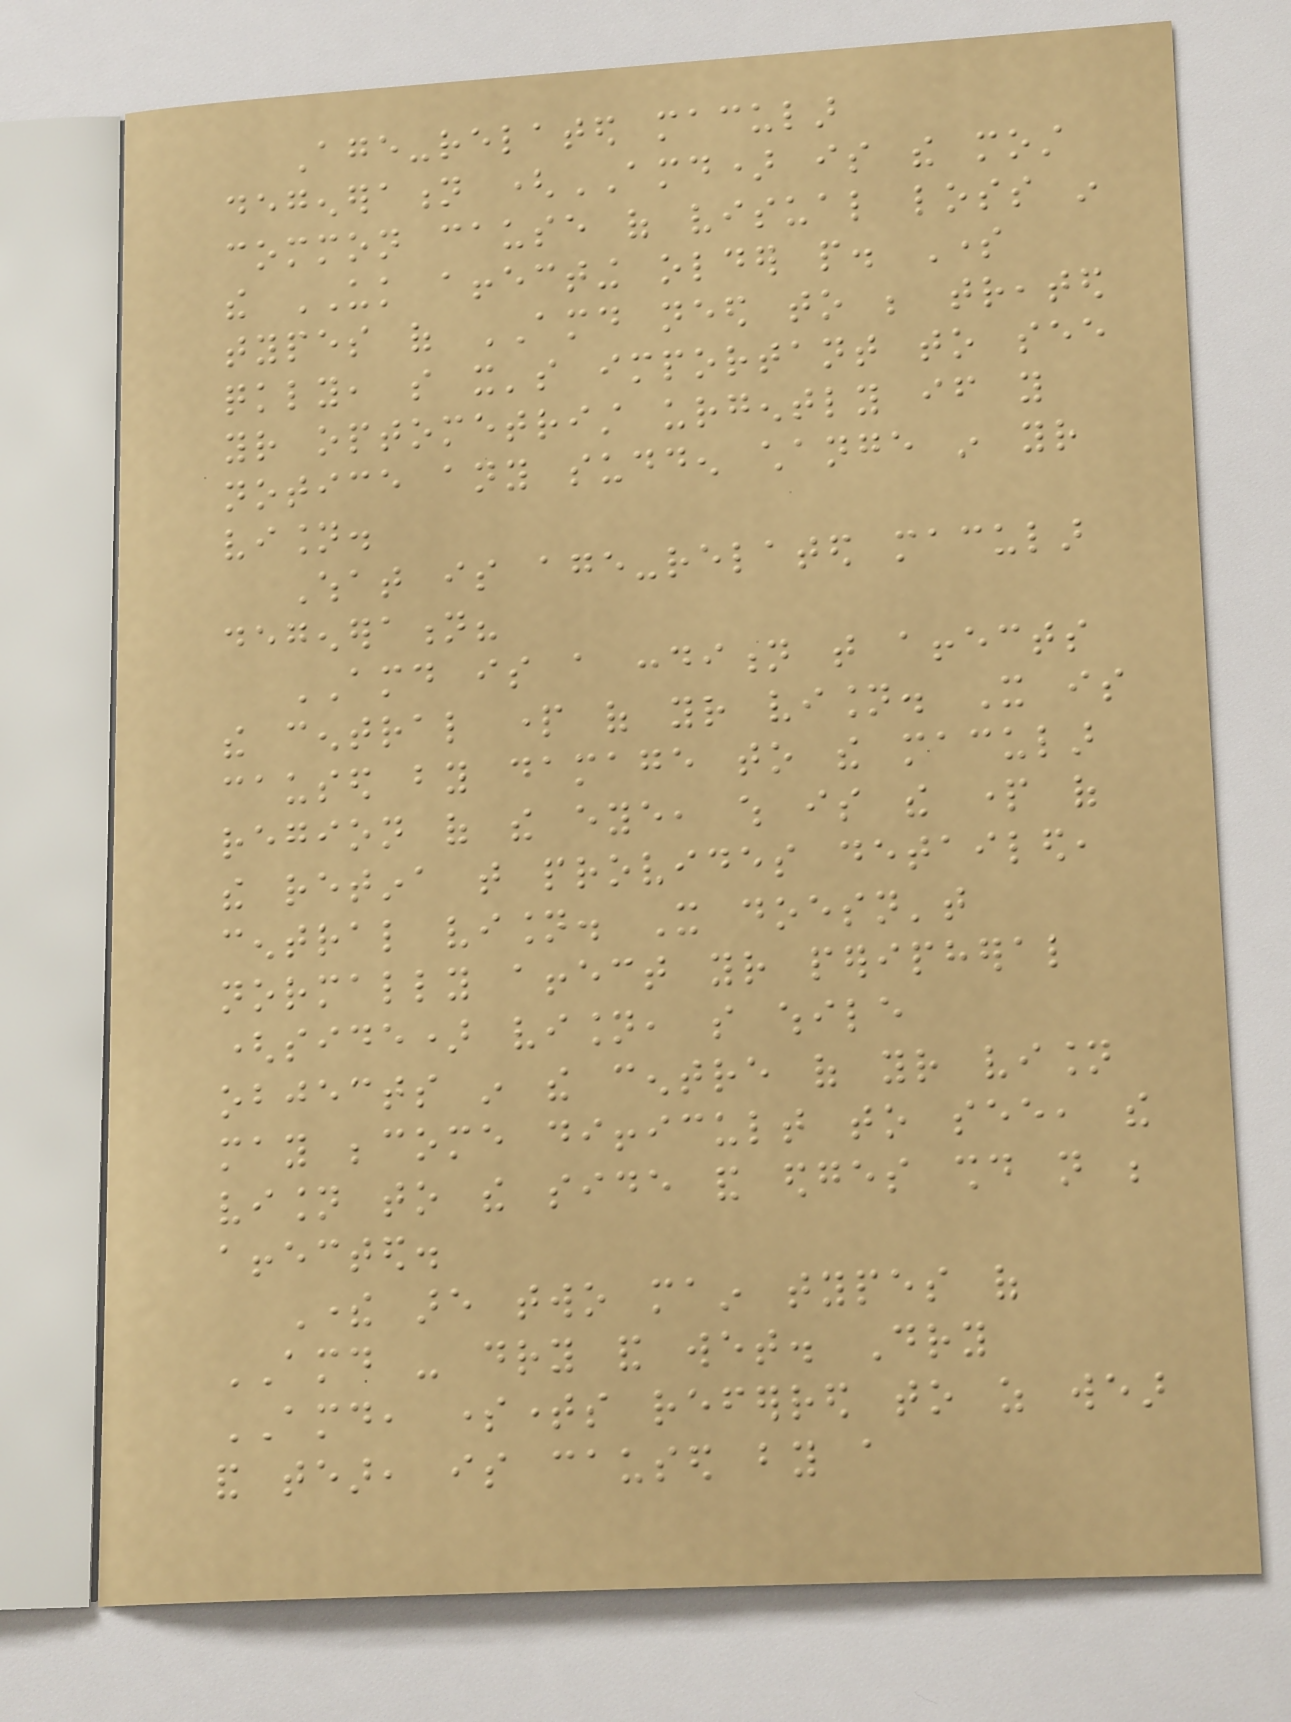Age-related macular
degeneration (AMD) is the most
common cause of visual loss in
the UK affecting older people. Some
types of AMD need to be treated
quickly, so it's important to see
your optometrist urgently if you
notice any sudden change in your
vision.
What is age-related macular
degeneration?
AMD is a condition that affects
the central part of your vision. It is
caused by damage to the macular
region of the eye, which is the part of
the retina that provides detailed,
central vision. It doesn't
normally affect your peripheral
(side) vision, so while
objects in the centre of your vision
may become difficult to see, the
vision to the side and edges should not be
affected.
There are two main types of
AMD - dry and wet. Dry
AMD, sometimes referred to as wear
and tear, is caused by a
